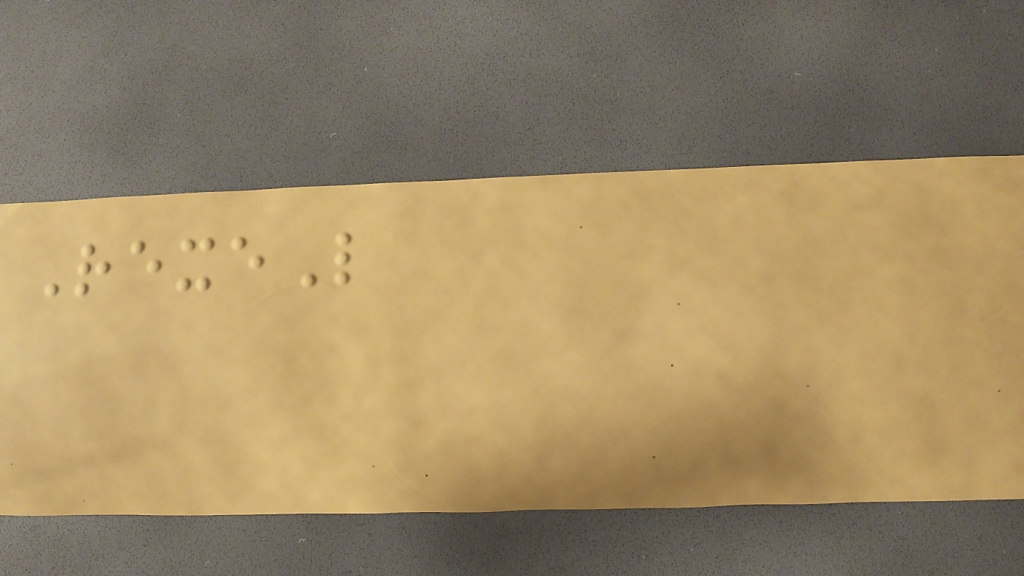RexeL
